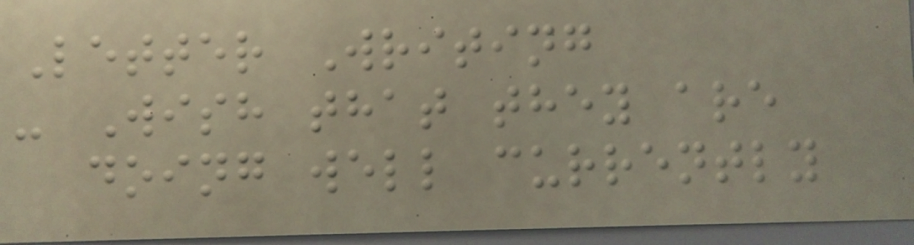Letter Writing
- Wish that they are
doing well currently
